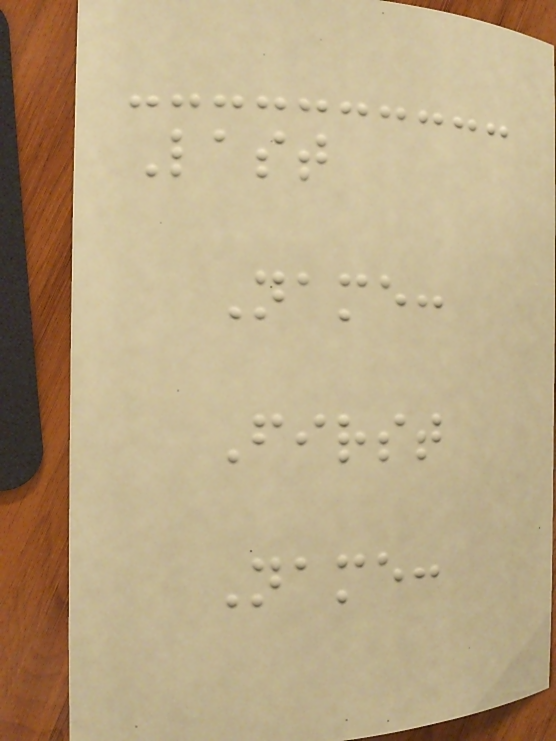Last
Name:
First
Name:
